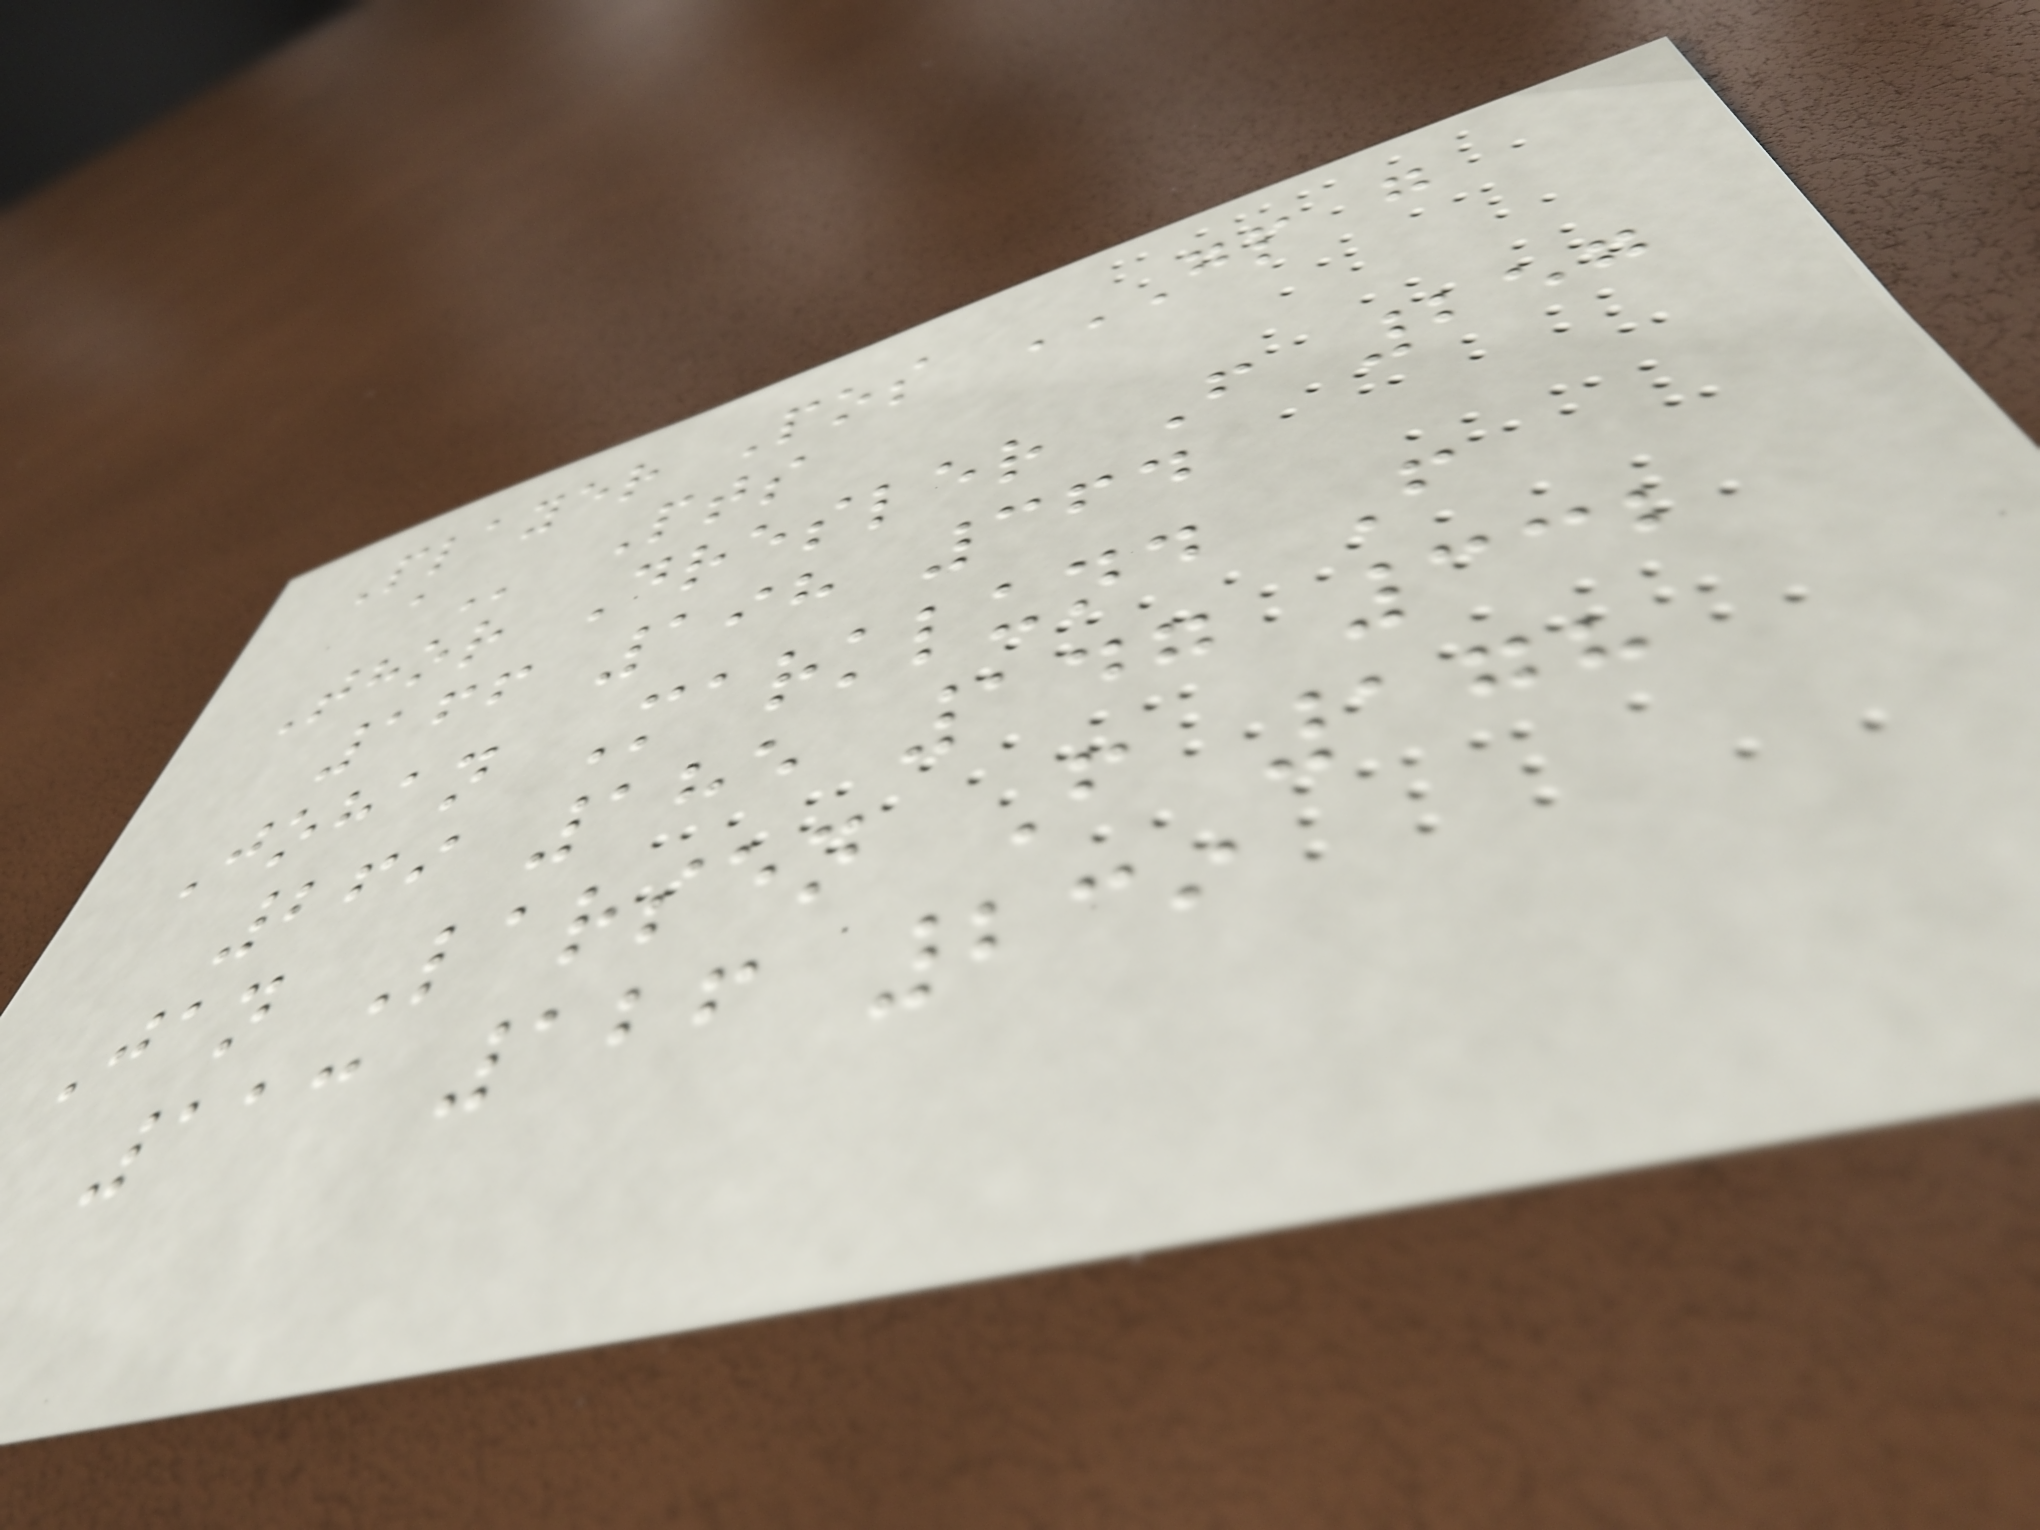Player Pos GP G
A Pts
Thor Dresler F 257
166 198 364
Johan Marklund F
269 185 147 332
Jan Larsen F 178
113 126 239
